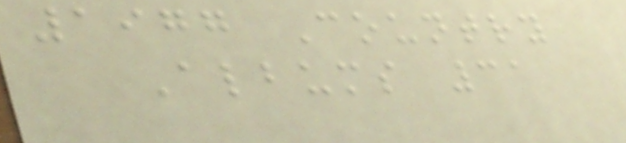1977 Country
Albums 31
